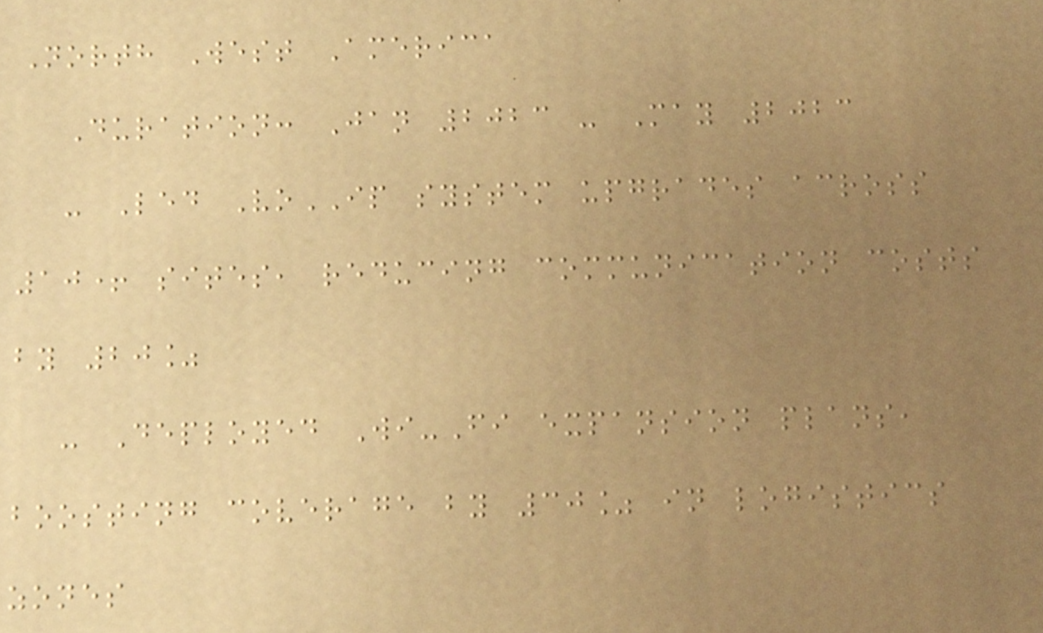North West America
Duration: Jan 2023 - May 2023
- Led VoIP system upgrades across
10+ sites, reducing communication costs
by 20%
- Deployed Wi-Fi expansion plans,
boosting coverage by 30% in logistics
zones
